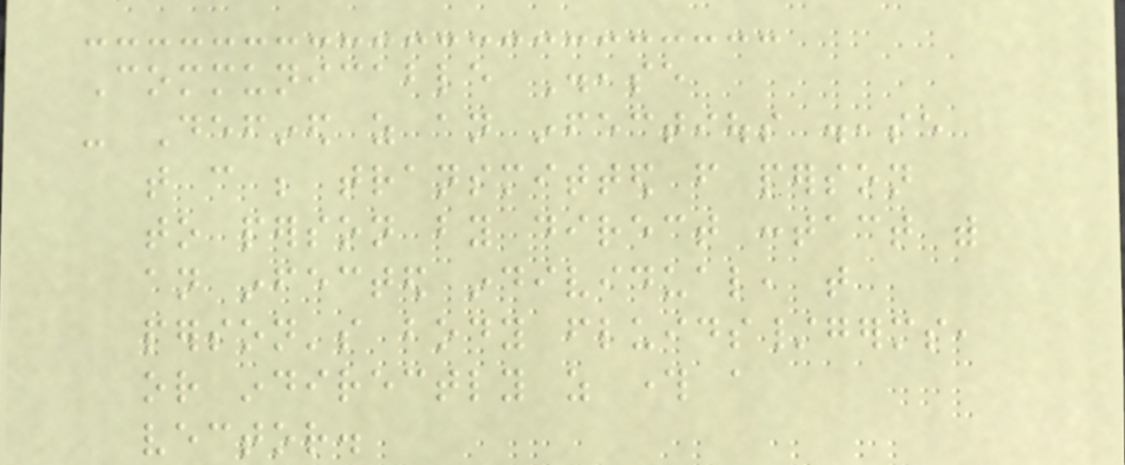Communicable Disease
- Defined as an infectious disease
that can be transmitted from person
to person by direct contact with
an infected individual, that
person's body fluids/germs,
or indirectly as through a
vector.
